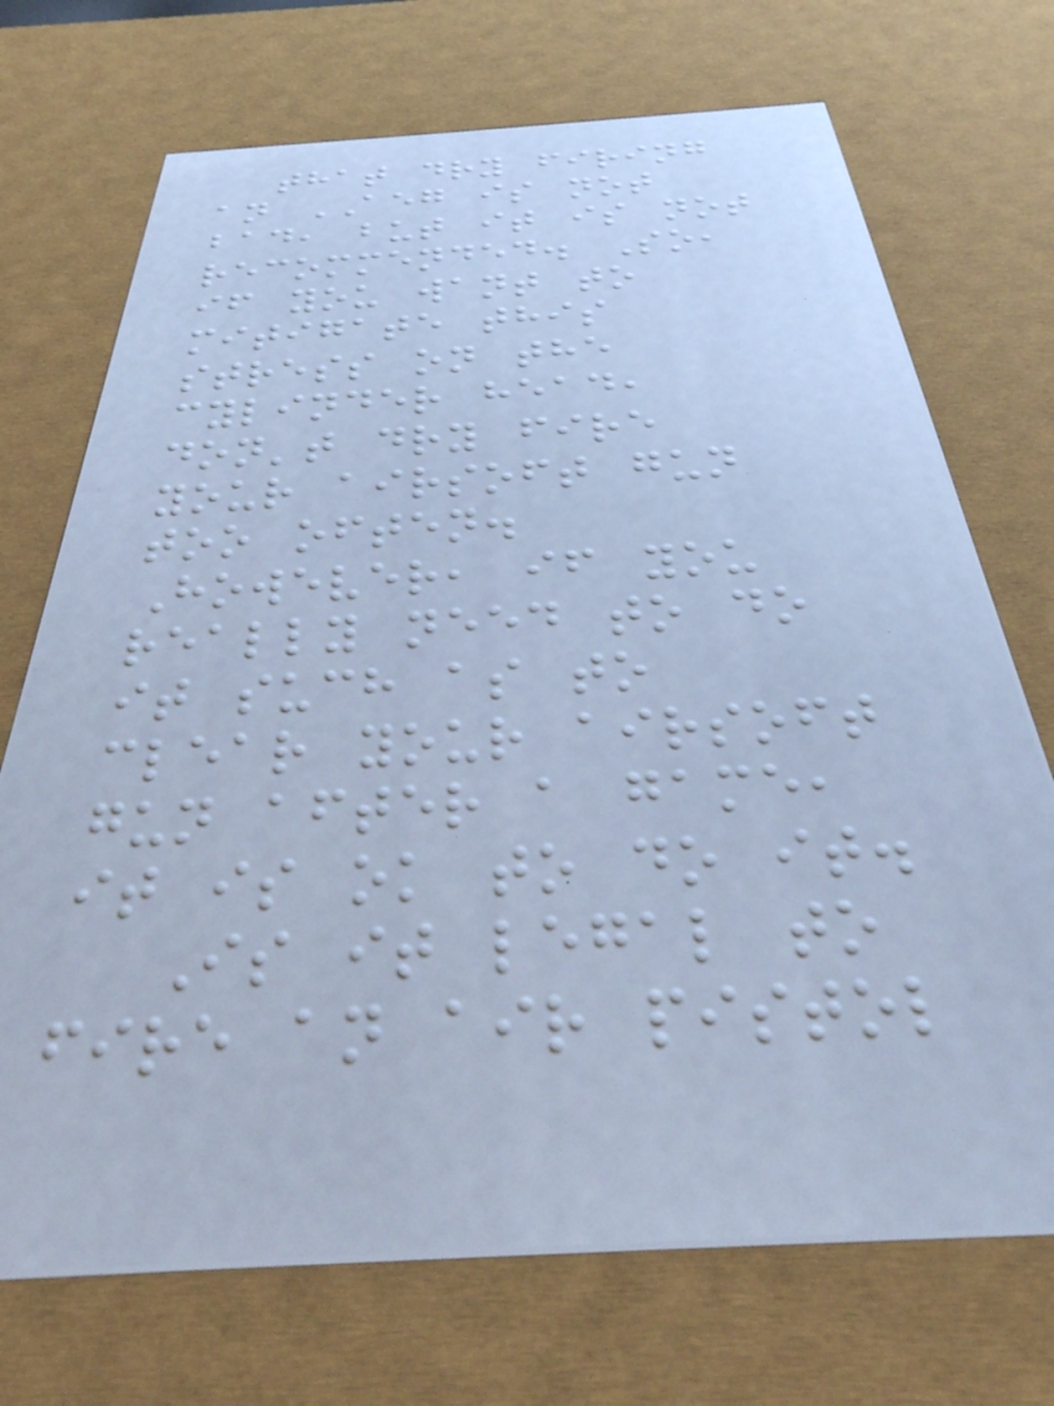that dry firing
an AEG is not
bad, but it is not
recommended. So,
if you want to
mitigate this
stress on the
cylinder head,
don't dry fire
your airsoft gun
too often.
However, if you
really need to do
it such as to
clear your airsoft
gun after a game,
it is ok to do it.
Is it legal to
fire an air pistol
